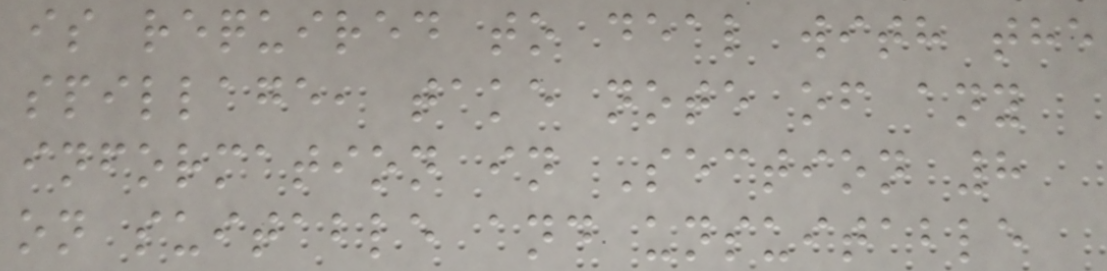is required to deal with the
spillage, take note of any
information in Section 8
on suitable and unsuitable
